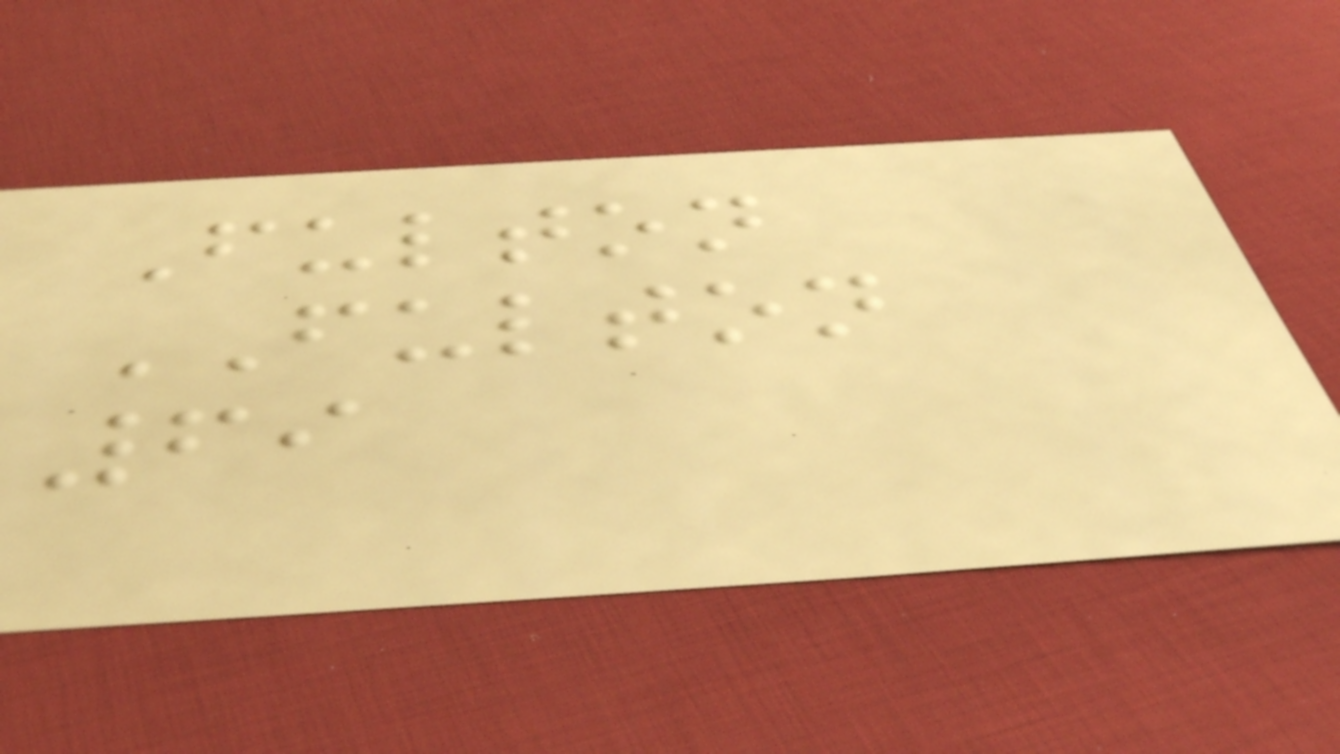Fulton
FULTON
69
